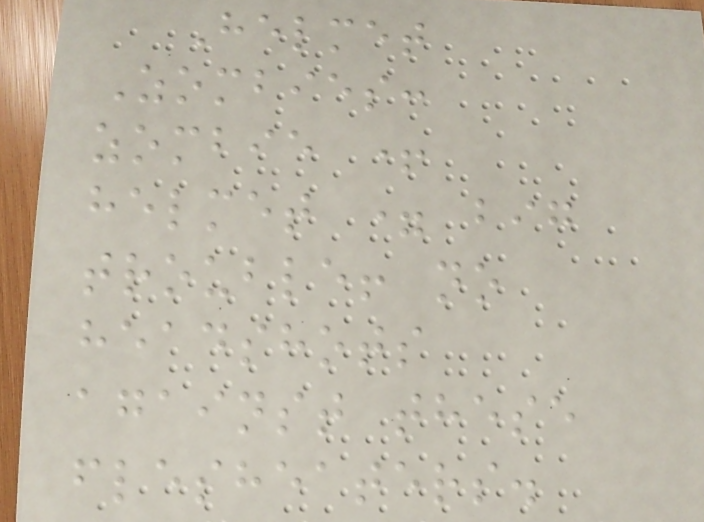Helmet
Zombies:
zombie +
helmet = big
trouble! no
headshots
against these
flesheaters.
